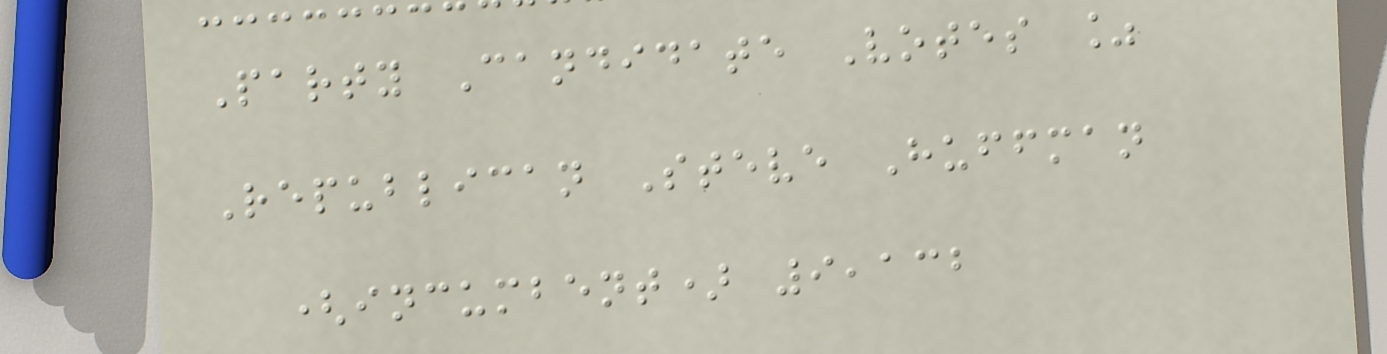Party Candidate Votes %
Republican Steve Huffman
(incumbent) 9,132
